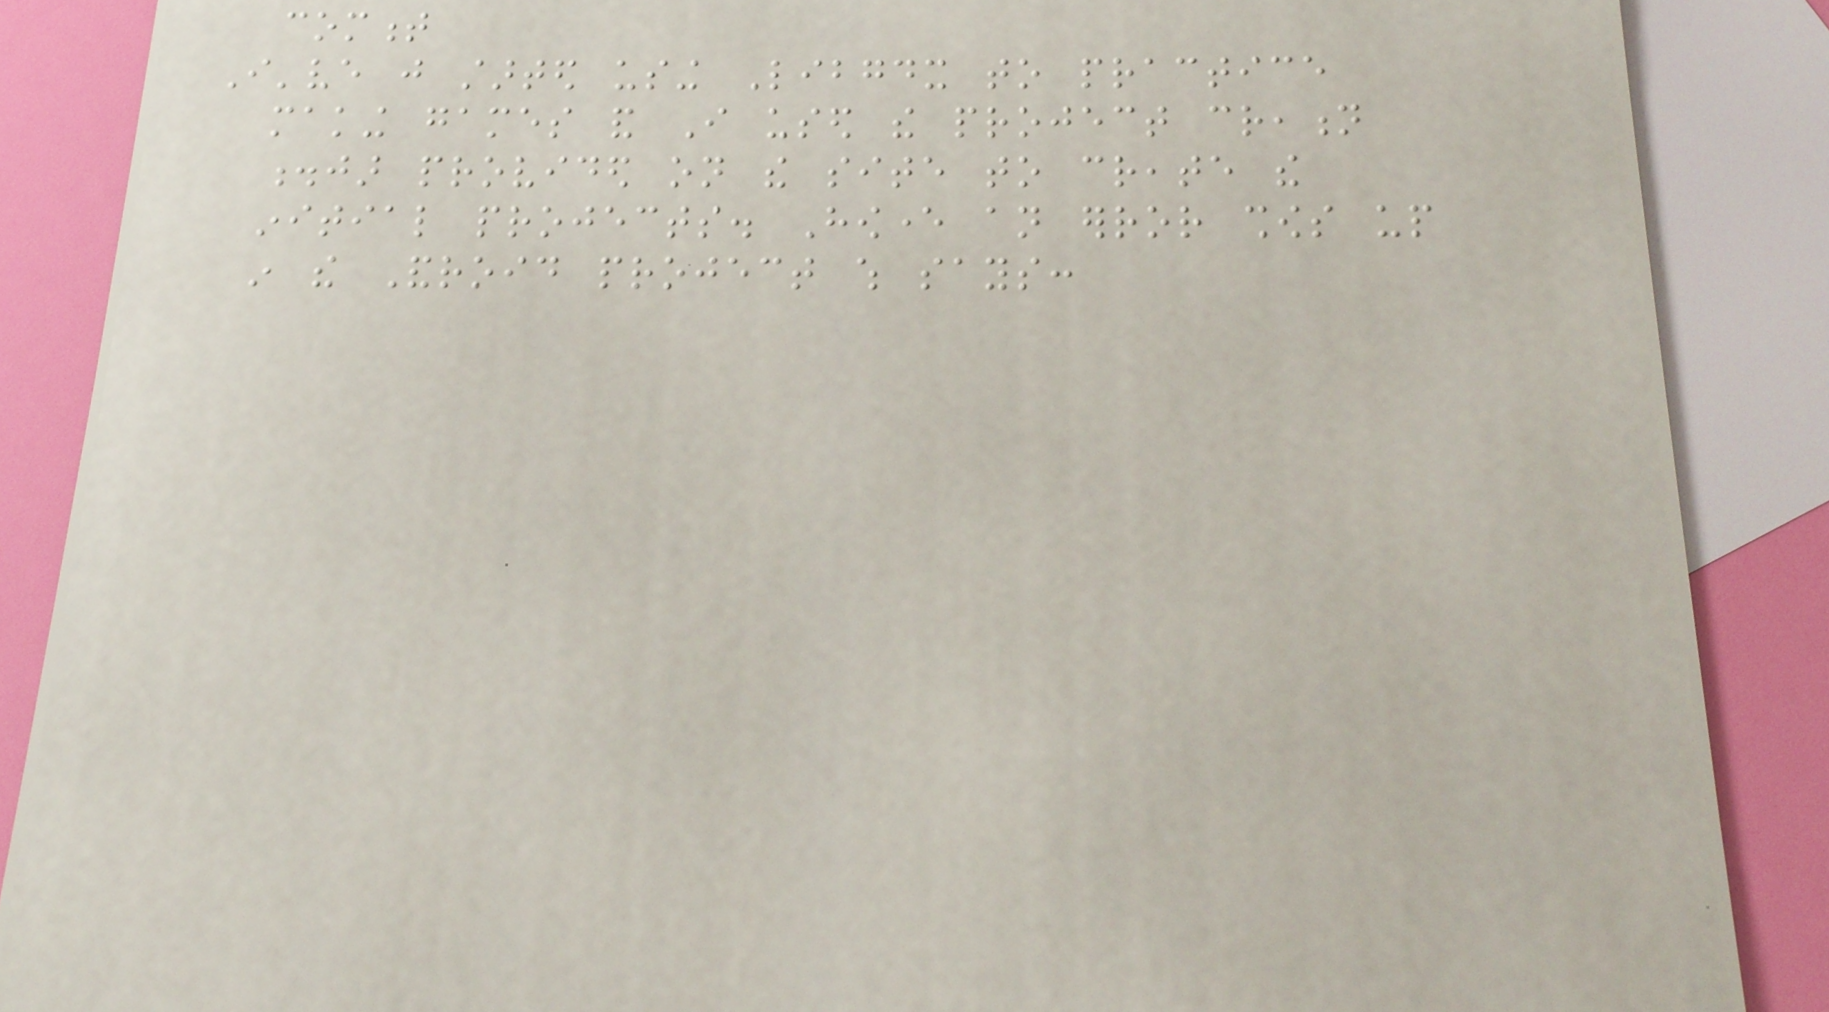comment
I've just started using Libgdx to practice
making games and I used the project creation
.jar provided on the site to create the
initial projects. However an error shows up
in the Android project which says:
